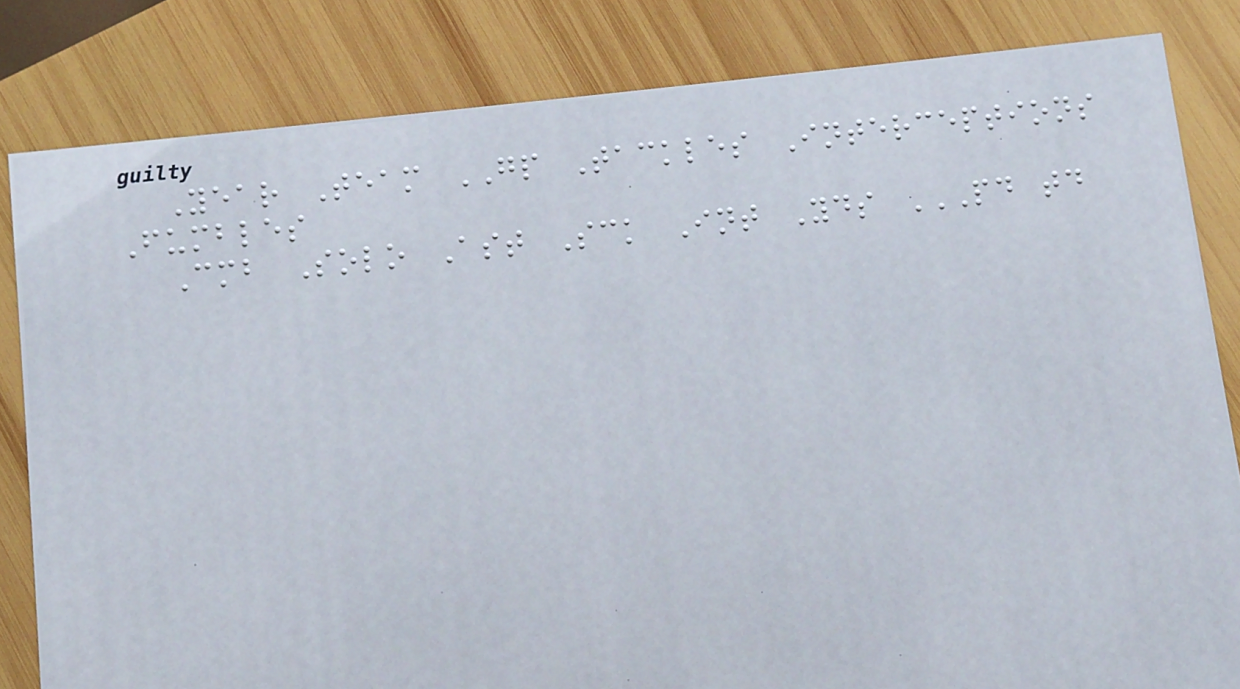Year Team GP Tackles Interceptions
Fumbles
Cmb Solo Ast Sck Int Yds PD TD
